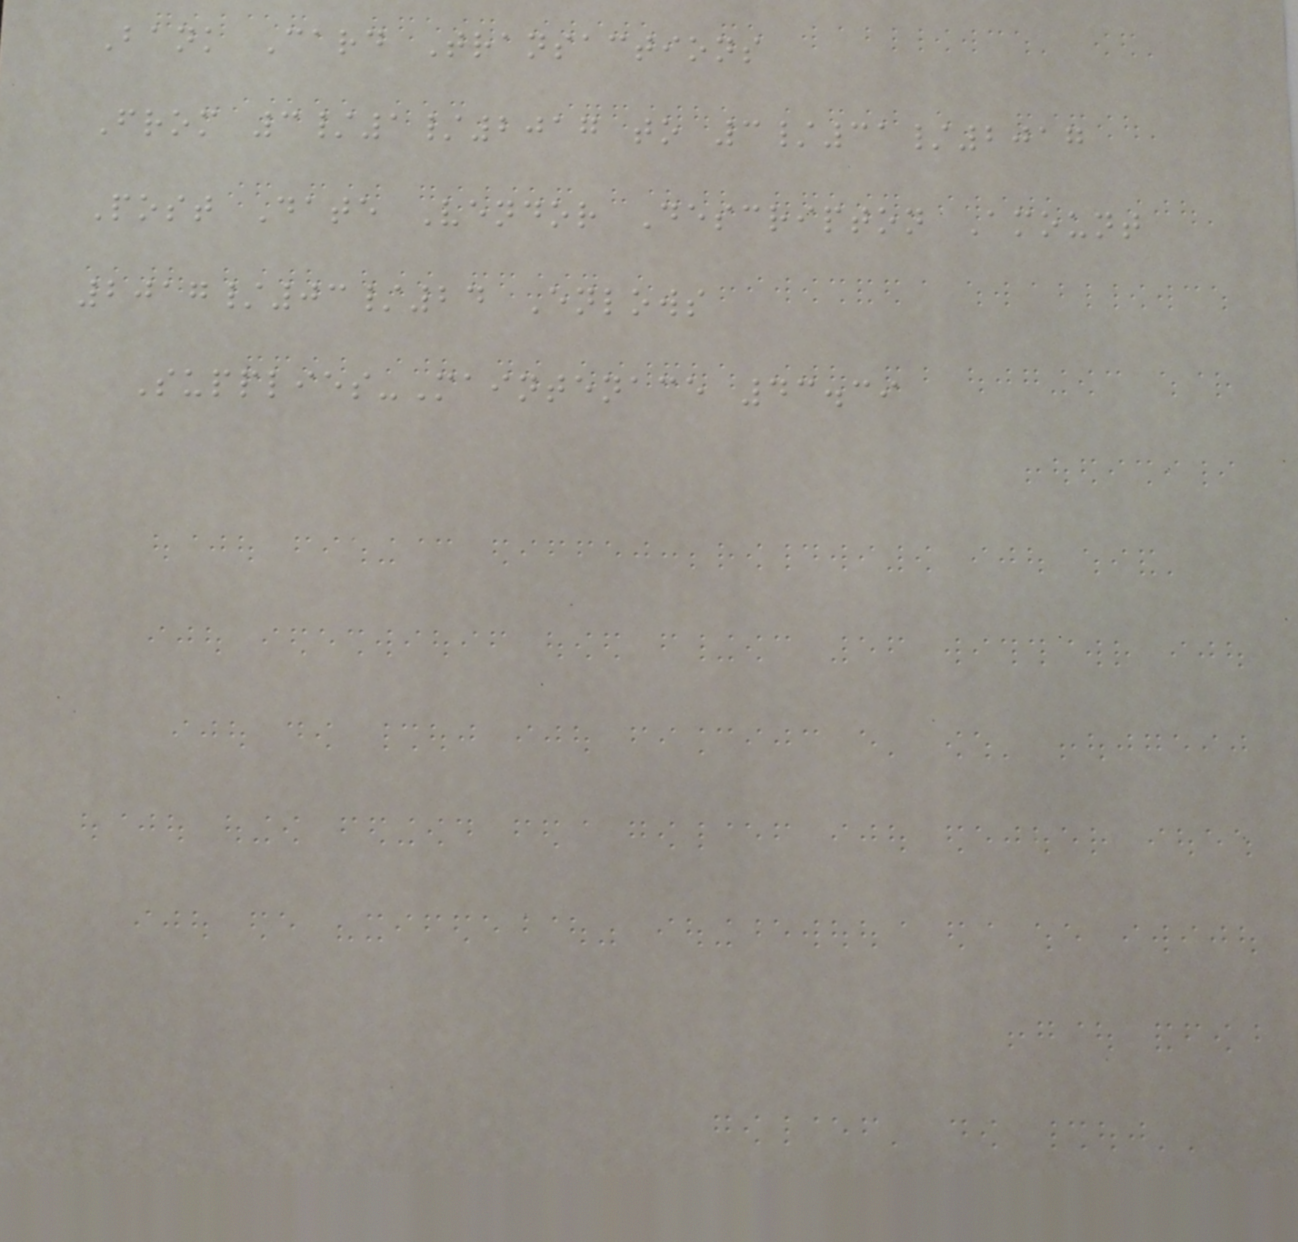Bank Card Transactions
From 3/1/2017 to 3/31/2017
Post Date Vendor Descripton Amount
2017/03/24 Enlows
Supplies-Maintenace 43.39
